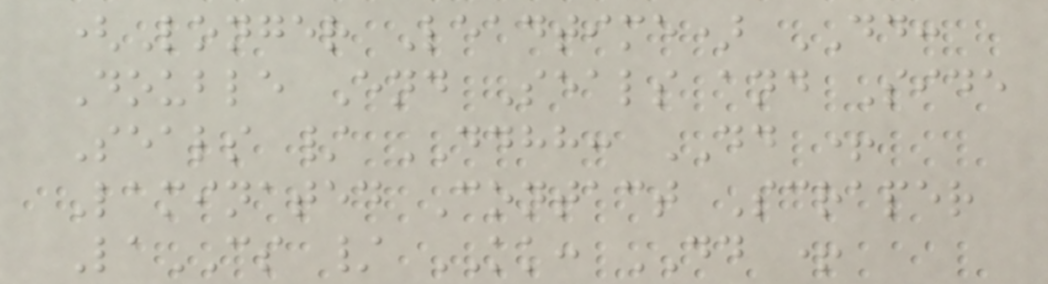(Longer Leadtime) DD:
Double End Seals and Side
Seals / DDHH: DD +
Laminated Contact Scraper
LaCS / KK: DD +
